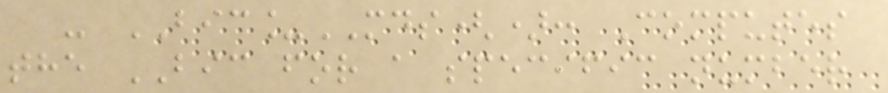- BIC_MDS(): Computes
the BIC for a specific number
